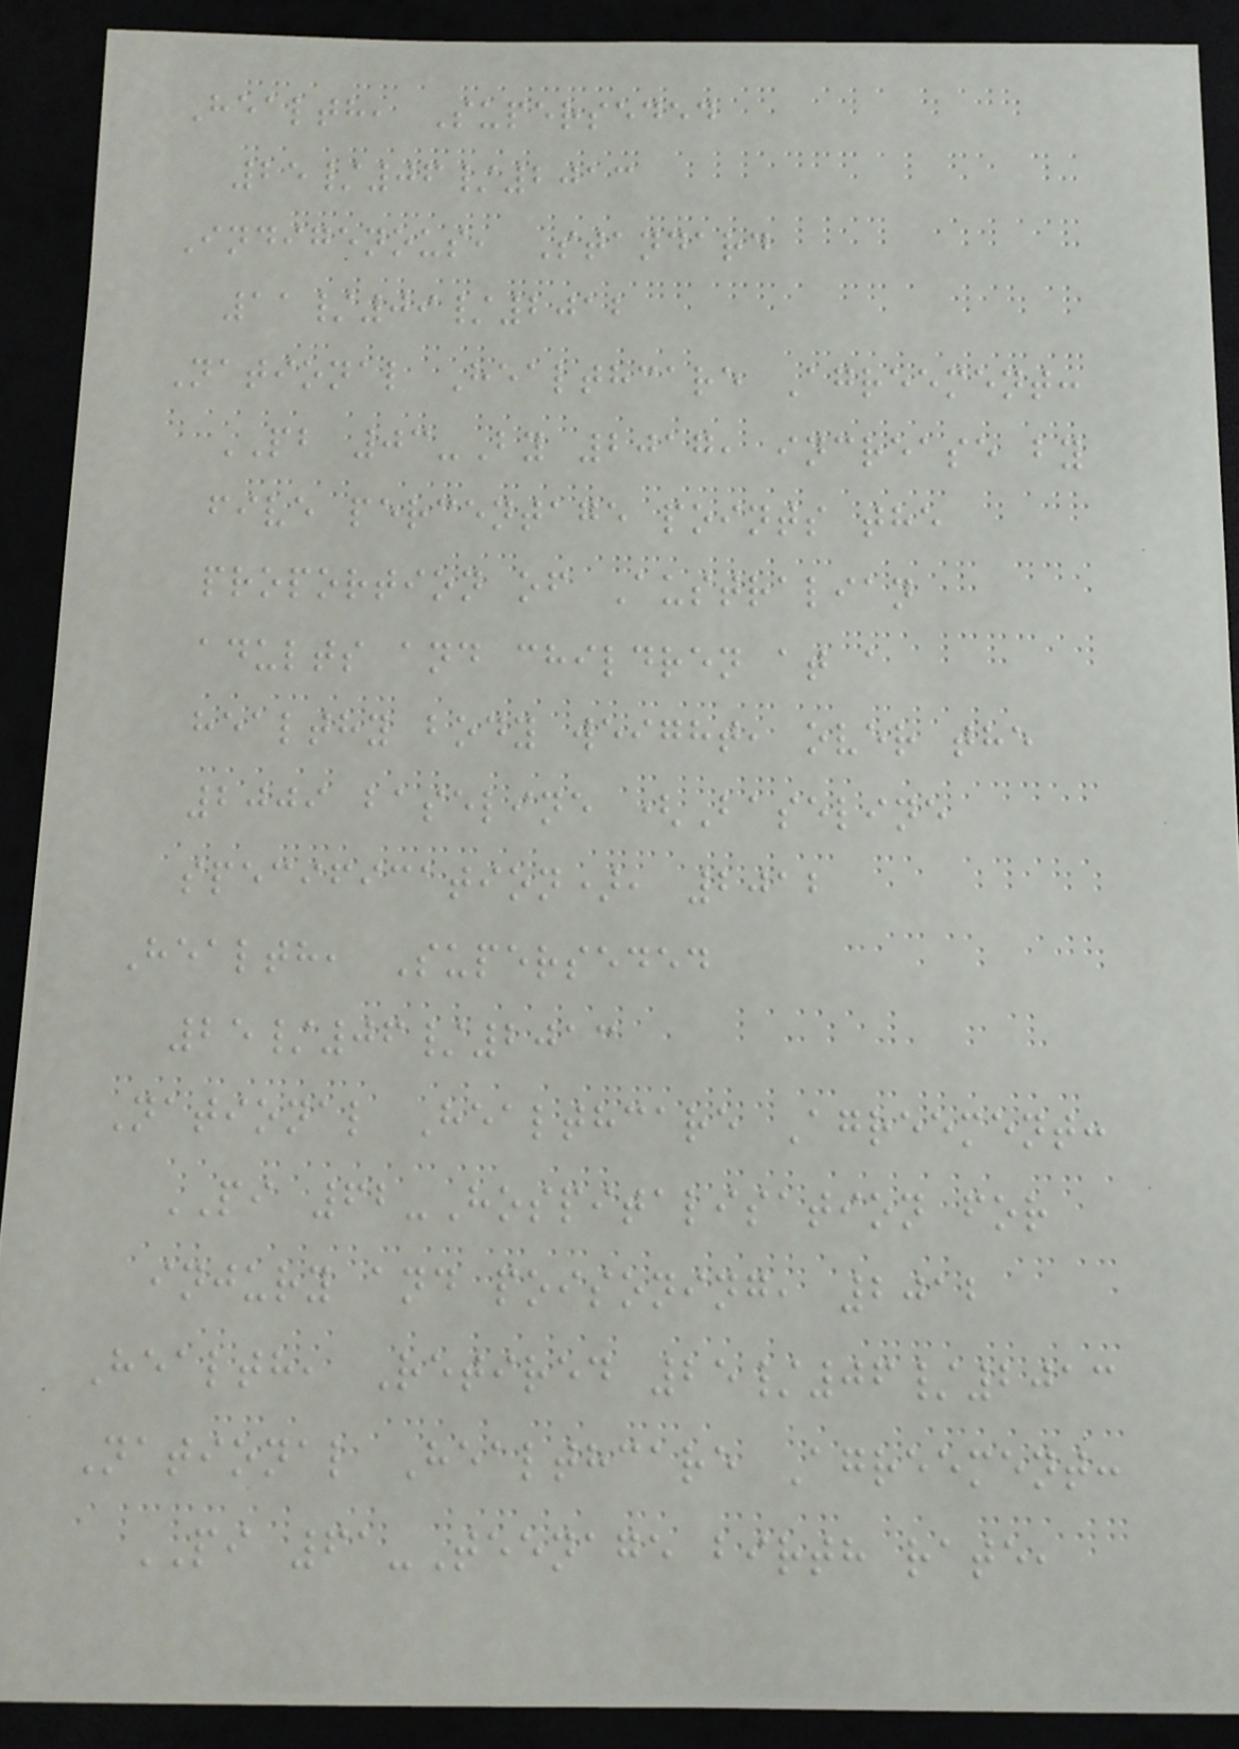Health, Superseded
25/06/2013
Indigenous, Standard
11/09/2012
National Healthcare Agreement:
PB 03-By 2017, increase by
five percentage points the
proportion of Australian
adults and children at a
healthy body weight, over the
2009 baseline (Baseline
specification), 2012
Health, Superseded
25/06/2013
National Healthcare Agreement:
PI 62-Hospitalisation for
injury and poisoning, 2012
Health, Retired 25/06/2013
National Healthcare Agreement:
PI 61-Teenage birth rate,
